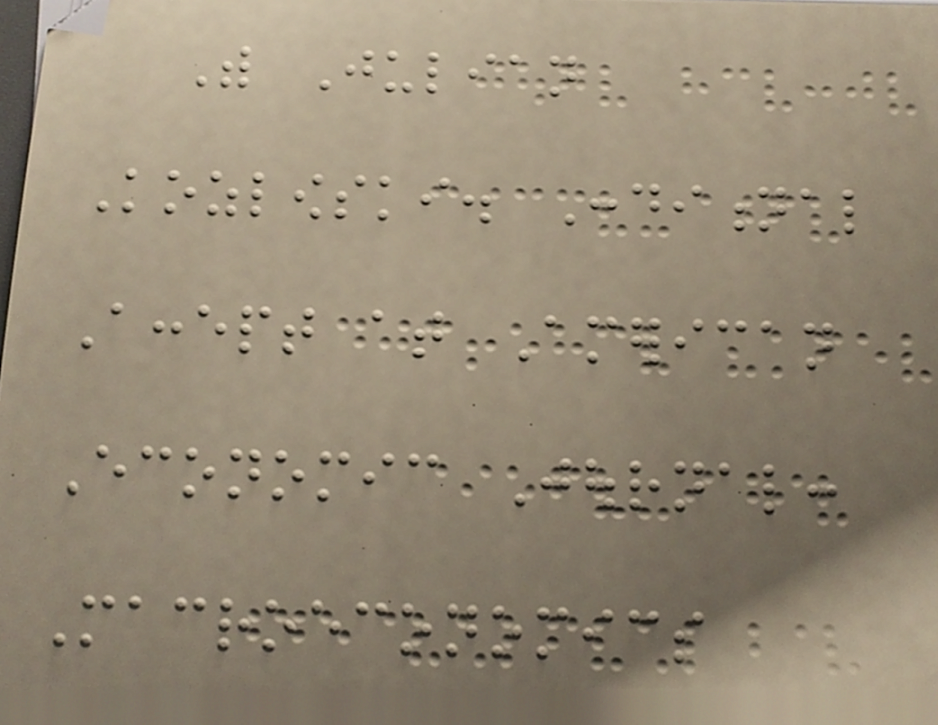With Julian
Kozlowski. Conditional
Accept at American
Economic Journal:
Macroeconomics
